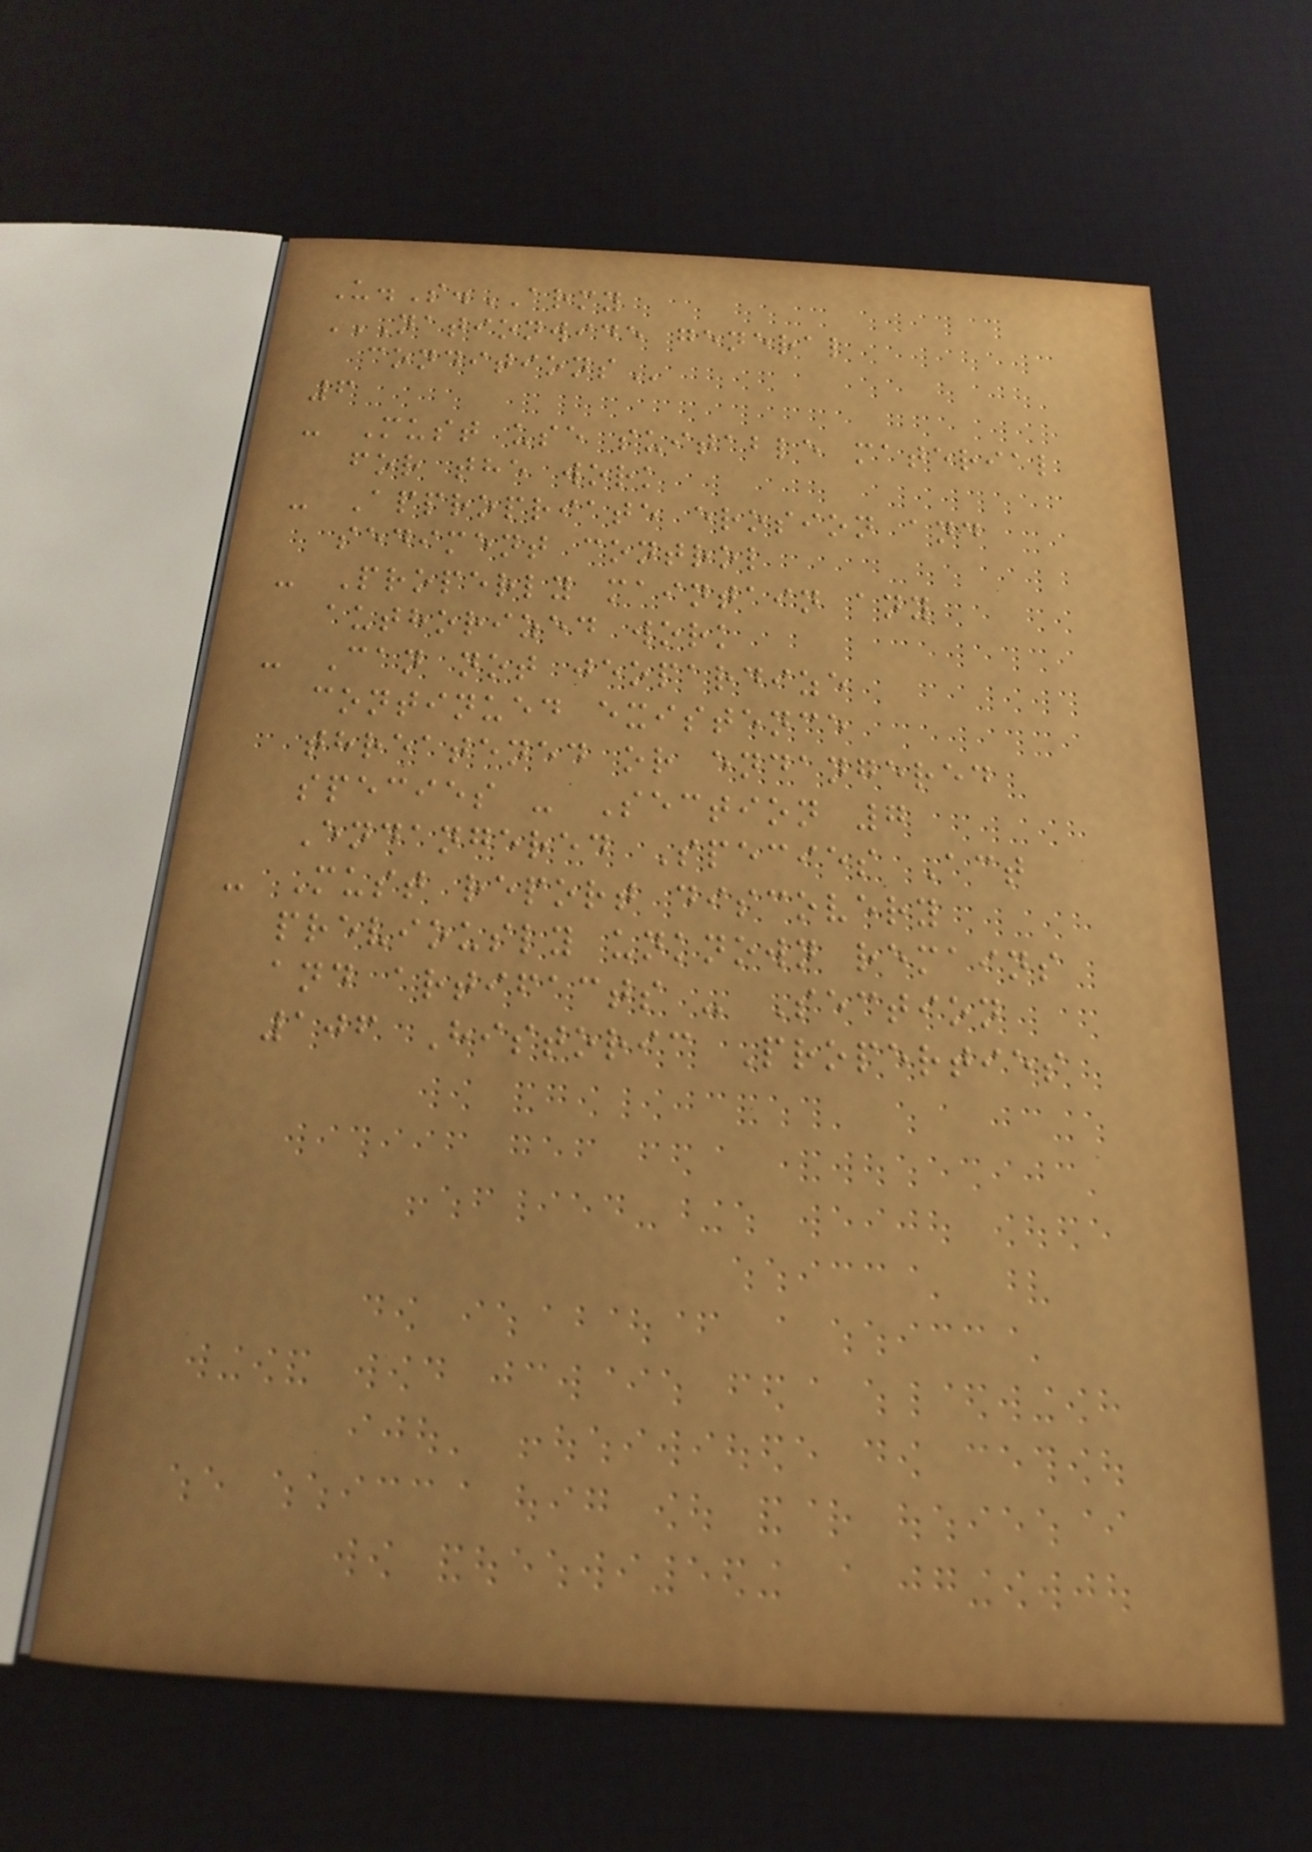U.S.ARMY
NATIONWIDE GENERAL
CONDITIONS
6
- Must use suitable material
for the work
- Appropriate erosion and
sediment control
- Properly maintain any
authorized work
- Can not jeopardize
continued existence
threatened or endangered
species - Section 7
Endangered Species Act
- Must report discovery
previously unknown remains
and artifacts - Section
106 Historic Properties
